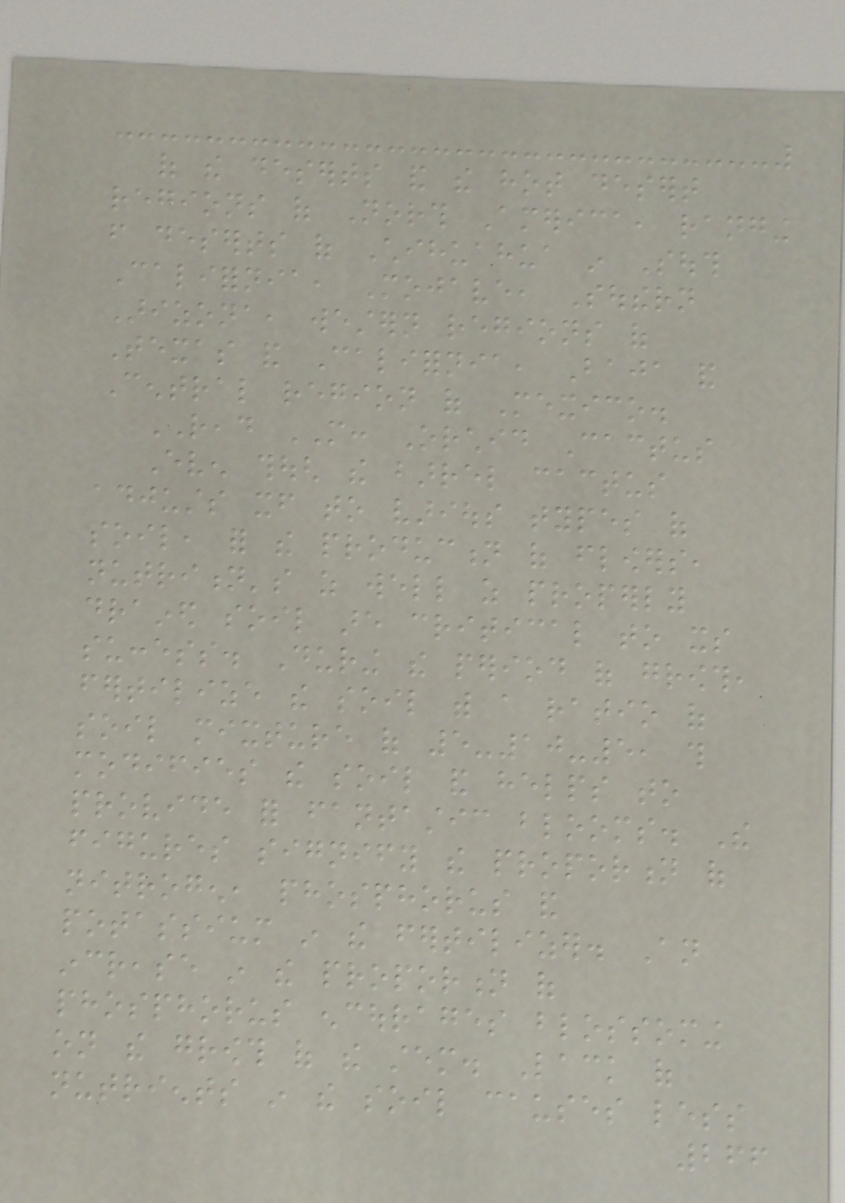of the deserts and the hot desert
regions of North America, ranging
from deserts of Chihuahua in South
California, Mojave, Southern
Arizona, western regions of
Texas and California, Baja and
Central region of Mexico.
READ MORE: Orchid Cactus
Even though the barrel cactus
adjusts itself to various types of
soil, for the production of flowers,
nutrition's as well as properly
drained soil are critical to its
success. During the period of growth,
fertilize the soil with a ratio of
soil mixture of 5-10-5, this
modifies the soil and helps to
provide for fantastic blooms. The
figures signify the proportion of
nitrogen, phosphorus and
potassium in the fertilizer. An
increase in the proportion of
phosphorus encourages blossoming
on the growth of the stem. Lack of
nutrients in the soil causes less
266
